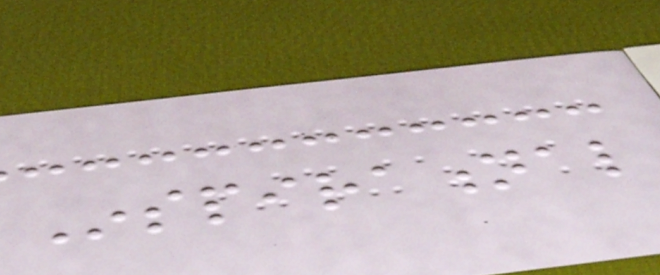Inspirational
